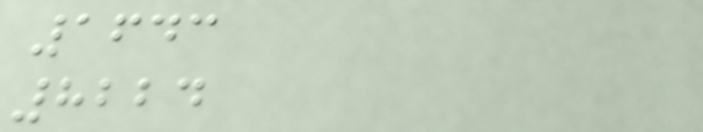1643
8224
